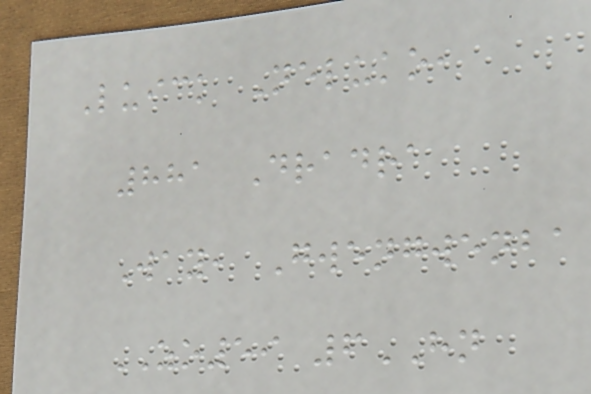Luick Neluko,
881 Dradra
Way, Gwengwenba
ZO59 6HN
